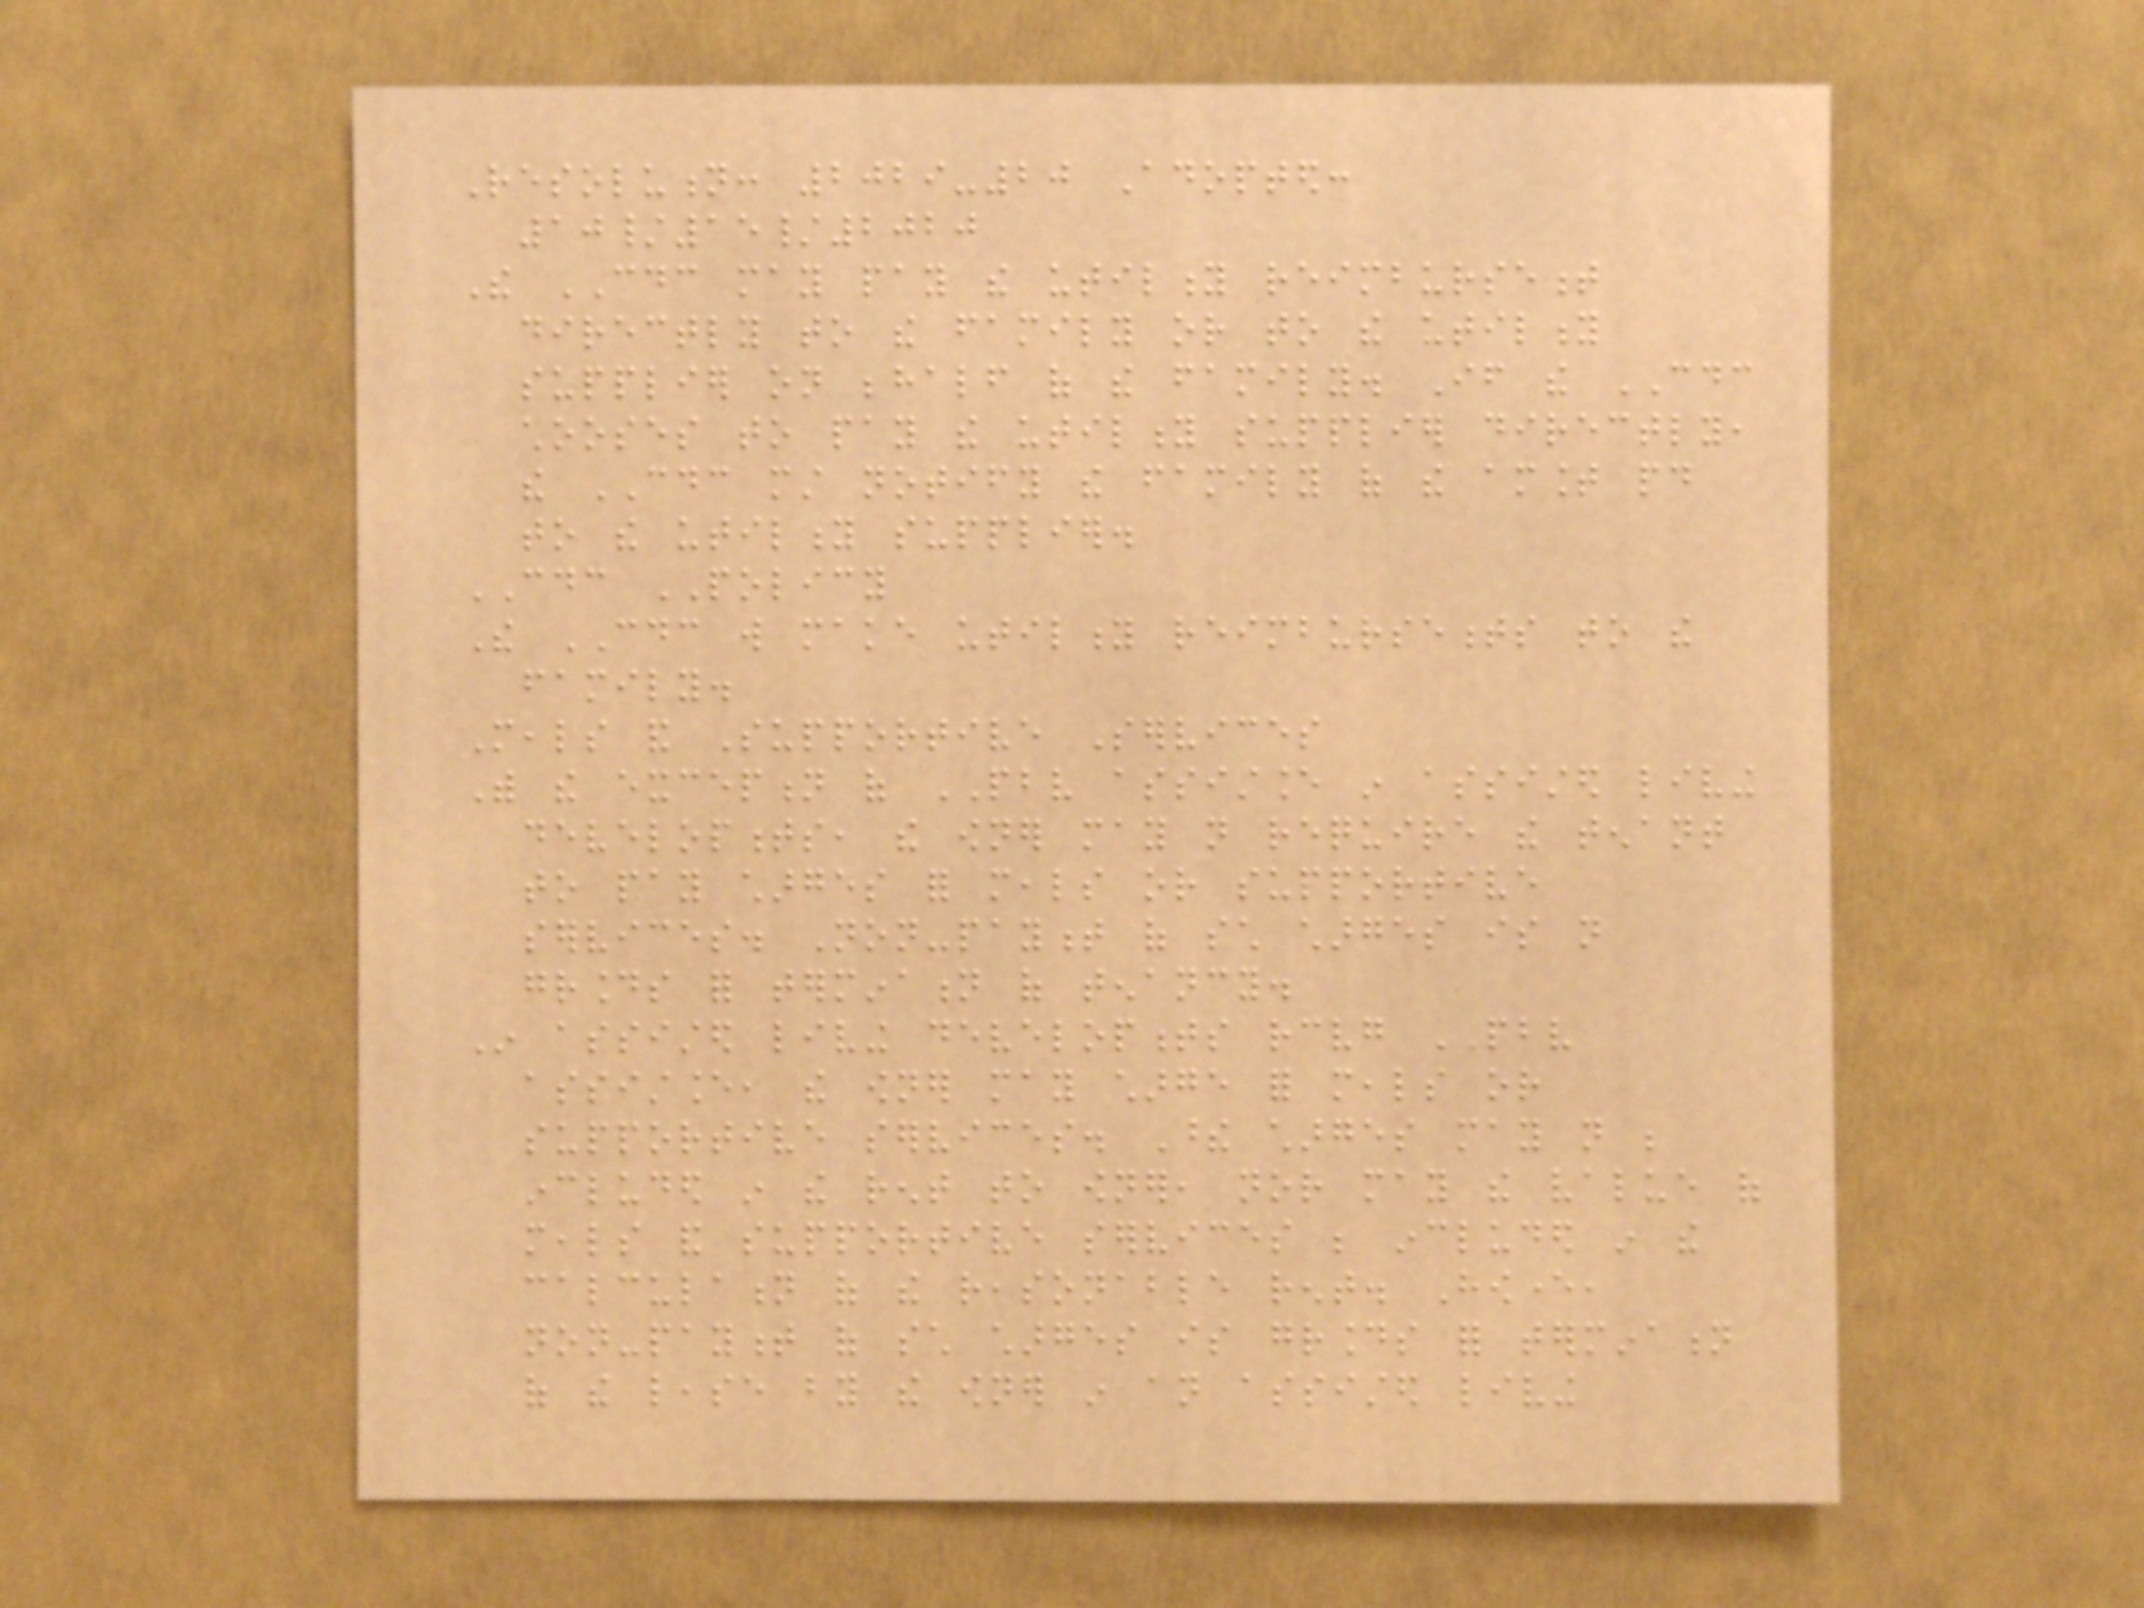Resolution: 2029-20 Adopted:
10/15/2020
The CDC may pay the utility reimbursement
directly to the family or to the utility
supplier on behalf of the family. If the CDC
chooses to pay the utility supplier directly,
the CDC must notify the family of the amount paid
to the utility supplier.
CDC POLICY
The CDC will make utility reimbursements to the
family.
Meals and Supportive Services
With the exception of PBV assistance in assisted living
developments, the owner may not require the tenant
to pay charges for meals or supportive
services. Non-payment of such charges is not
grounds for termination of tenancy.
In assisted living developments receiving PBV
assistance, the owner may charge for meals or
supportive services. These charges may not be
included in the rent to owner, nor may the value of
meals and supportive services be included in the
calculation of the reasonable rent. However,
non-payment of such charges is grounds for termination
of the lease by the owner in an assisted living
